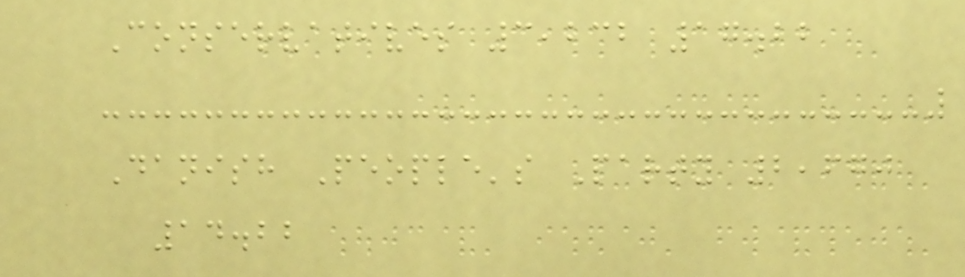Conservatives 3,232 17.22
Danish People's Party 2,670
14.22
